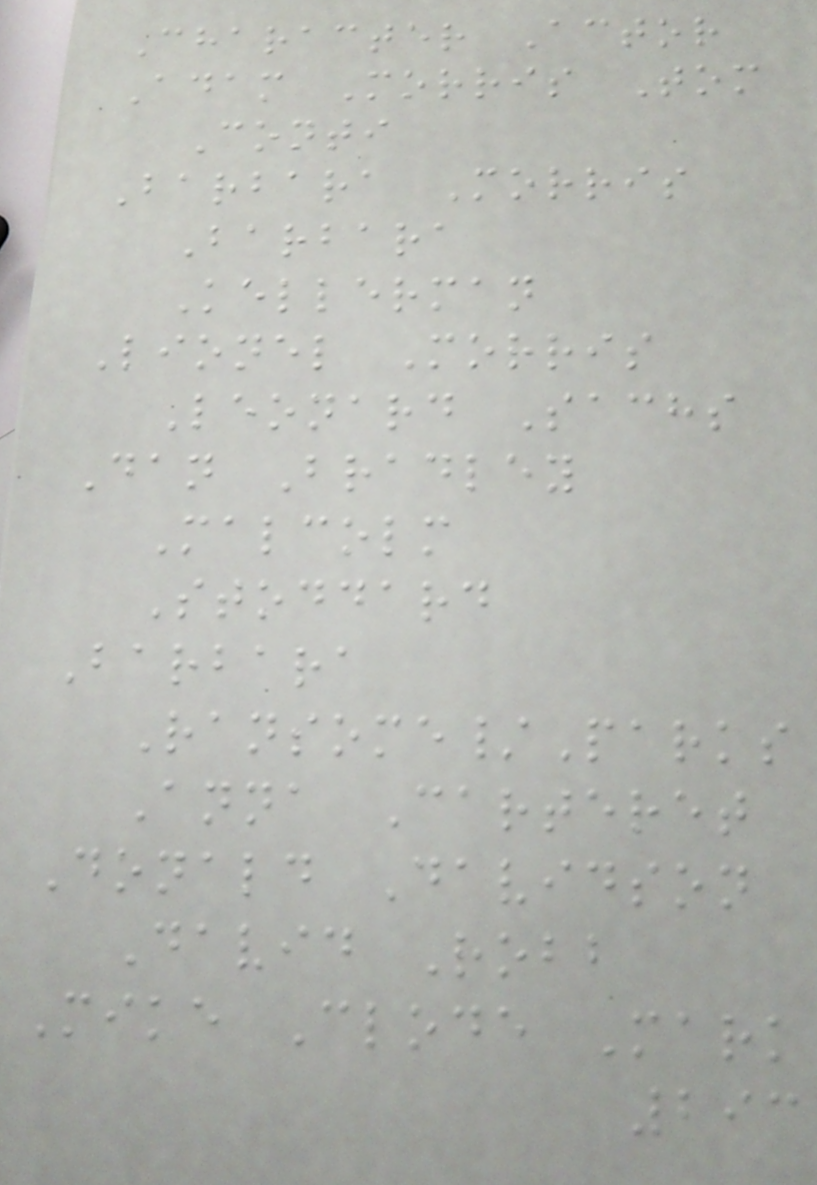Character Actor
Adam Morris Tom
Conti
Barbara Morris
Barbara
Kellerman
Lionel Morris
Leonard Sachs
Dan Bradley
Malcolm
Stoddard
Barbara
Ransome/Parks
Anna Carteret
Donald Davidson
David Robb
Mike Clode Mark
293
